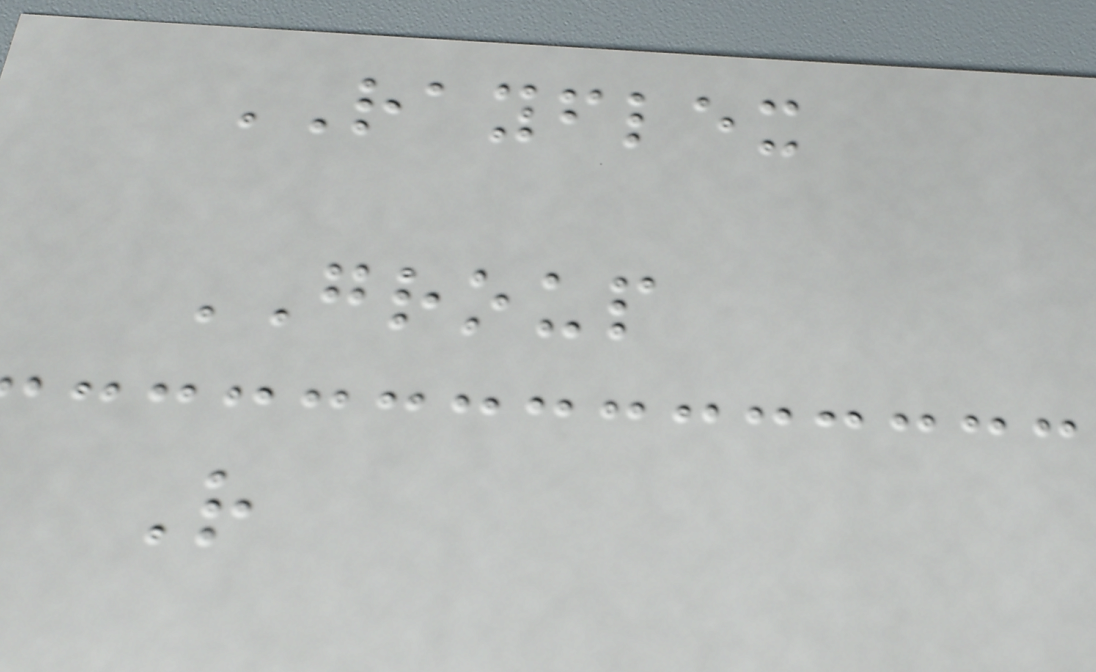RAYFLEX
GROUP
R
